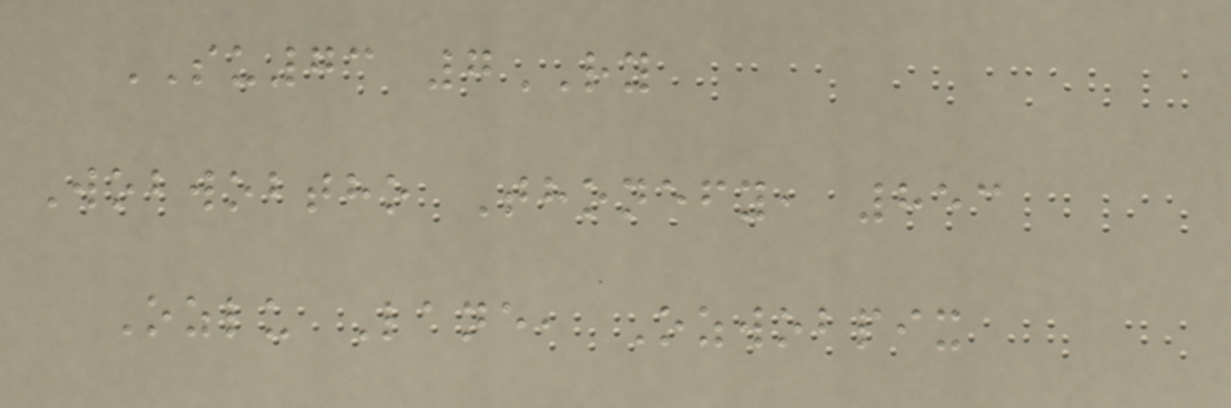SU73 7RY
Wobwobtho Thonefy, 853
Ozlu Lane, Ozwobpix
